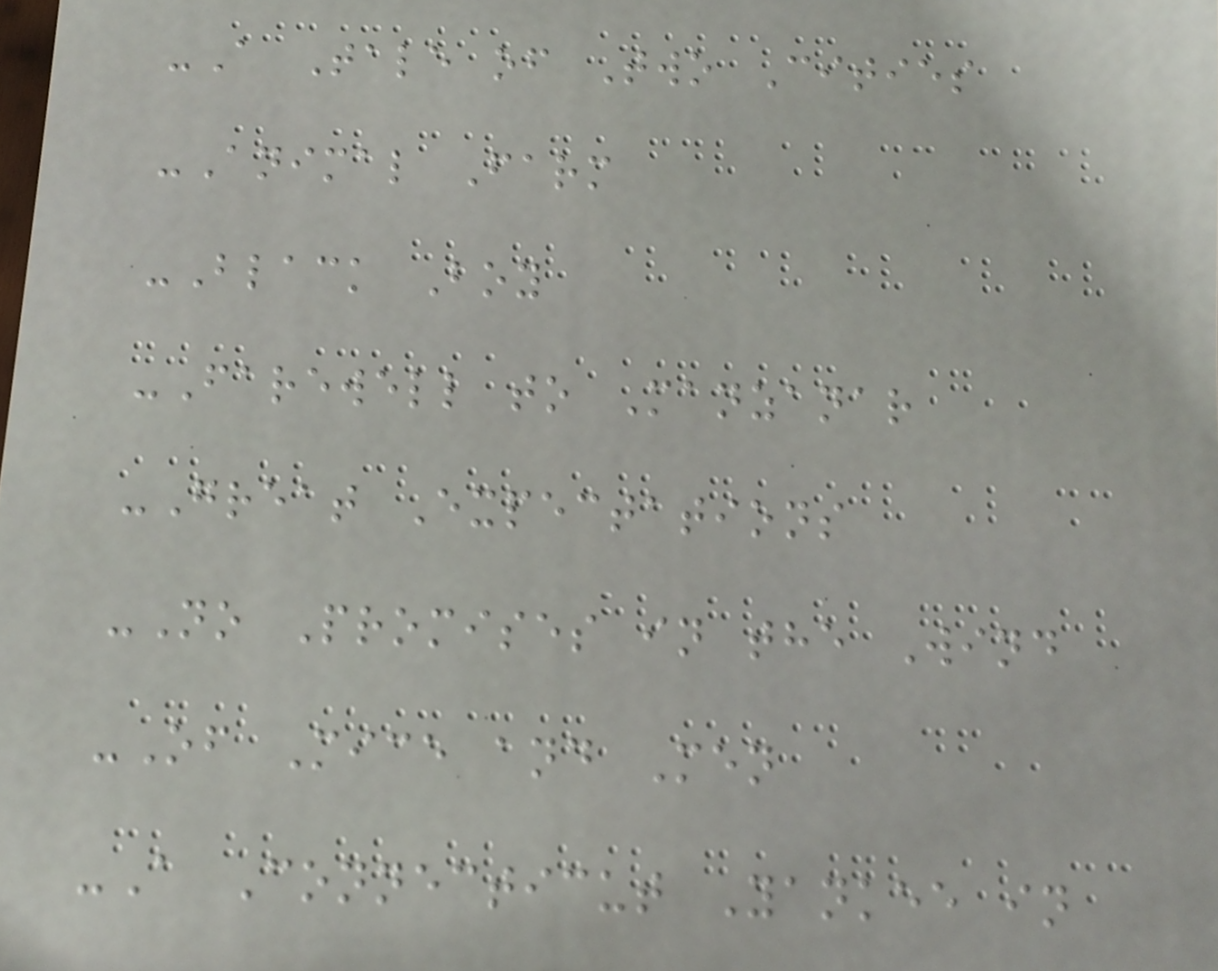-A Tale of Two Cities
-Animal Farm
-Black Boy
-Farewell to Manzanar
-Great Expectations
-No Promises in the Wind
-Of Mice and Men
-A Connecticut Yankee in
